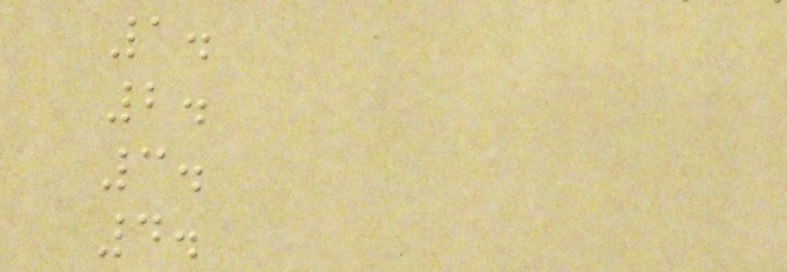1.
2.
3.
4.
